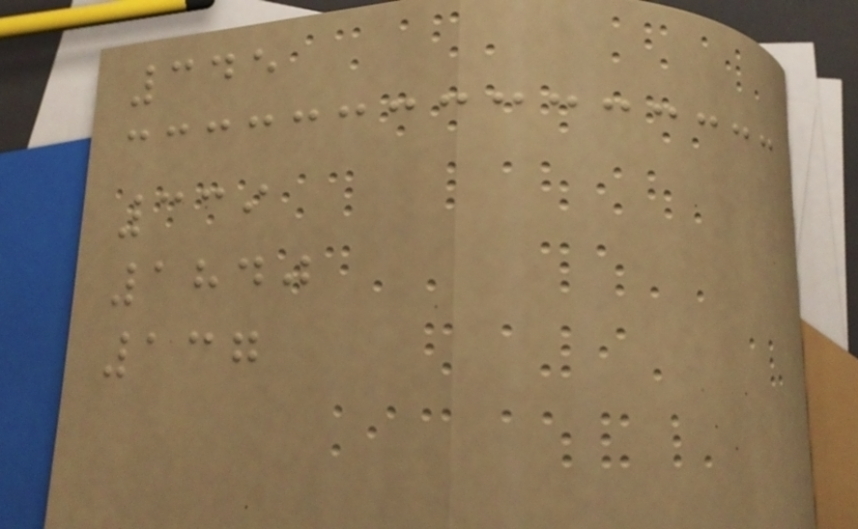345
339
1840
137
